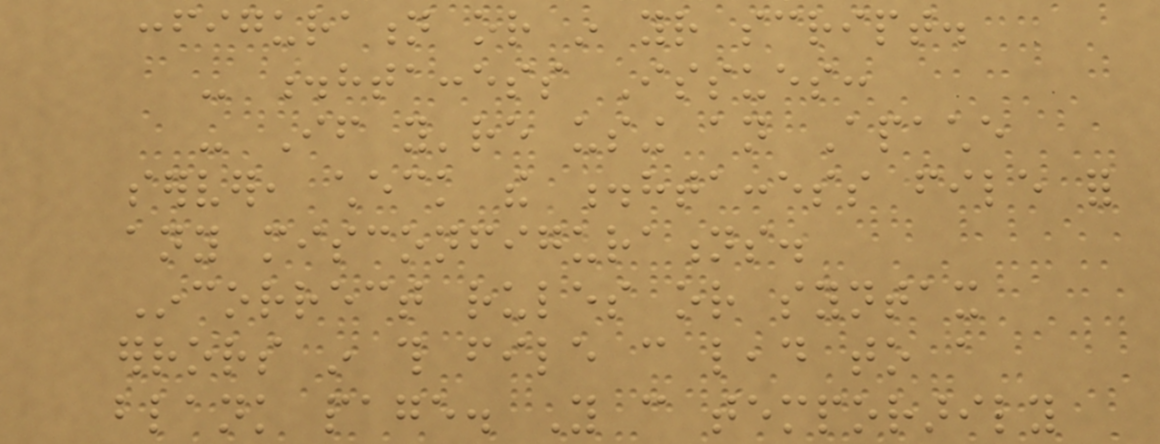configuration or in your script.
- .htaccess Issues:
- If you're using an Apache
server, check the .htaccess file for
any misconfigurations.
Incorrect rules or syntax
errors in this file can lead to a
blank page. You can temporarily
